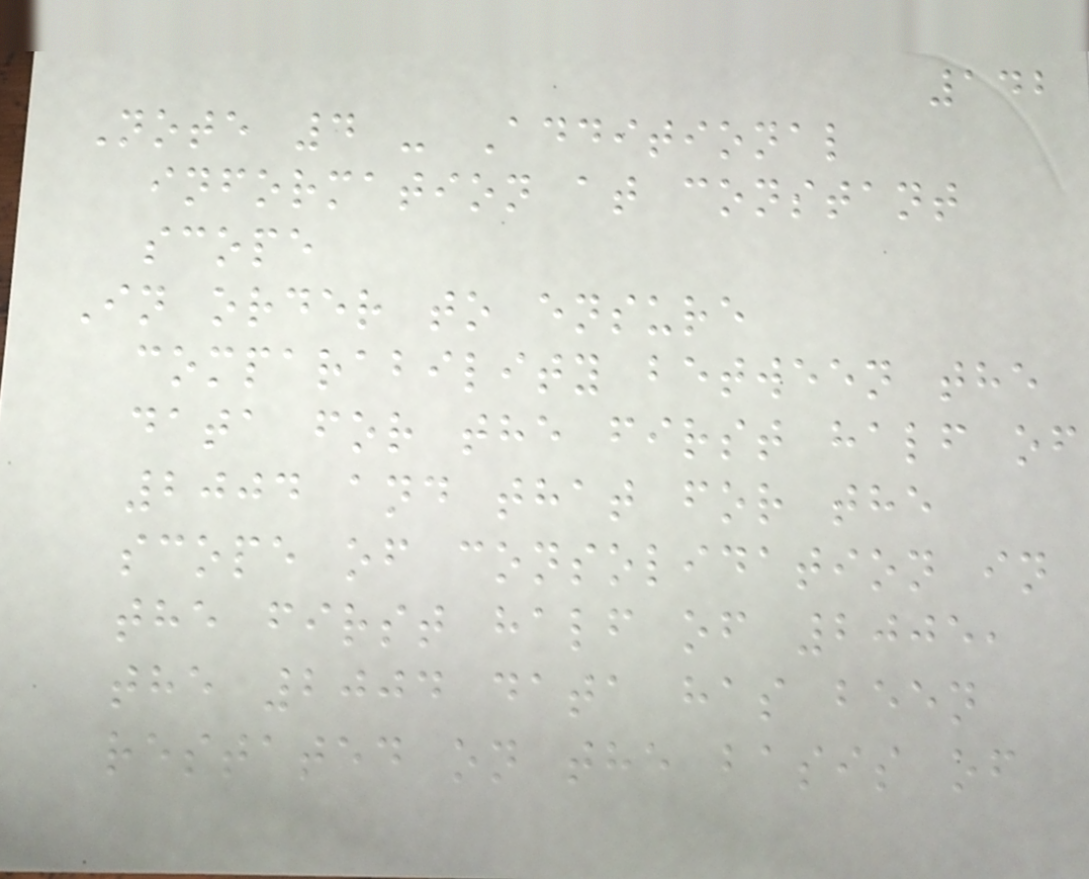142
Note 4 - Additional
information at constant
scope
In order to ensure
comparability between the
data for the first half of
2004 and that for the
scope of consolidation in
the first half of 2005,
the 2004 data has been
restated on the basis of
